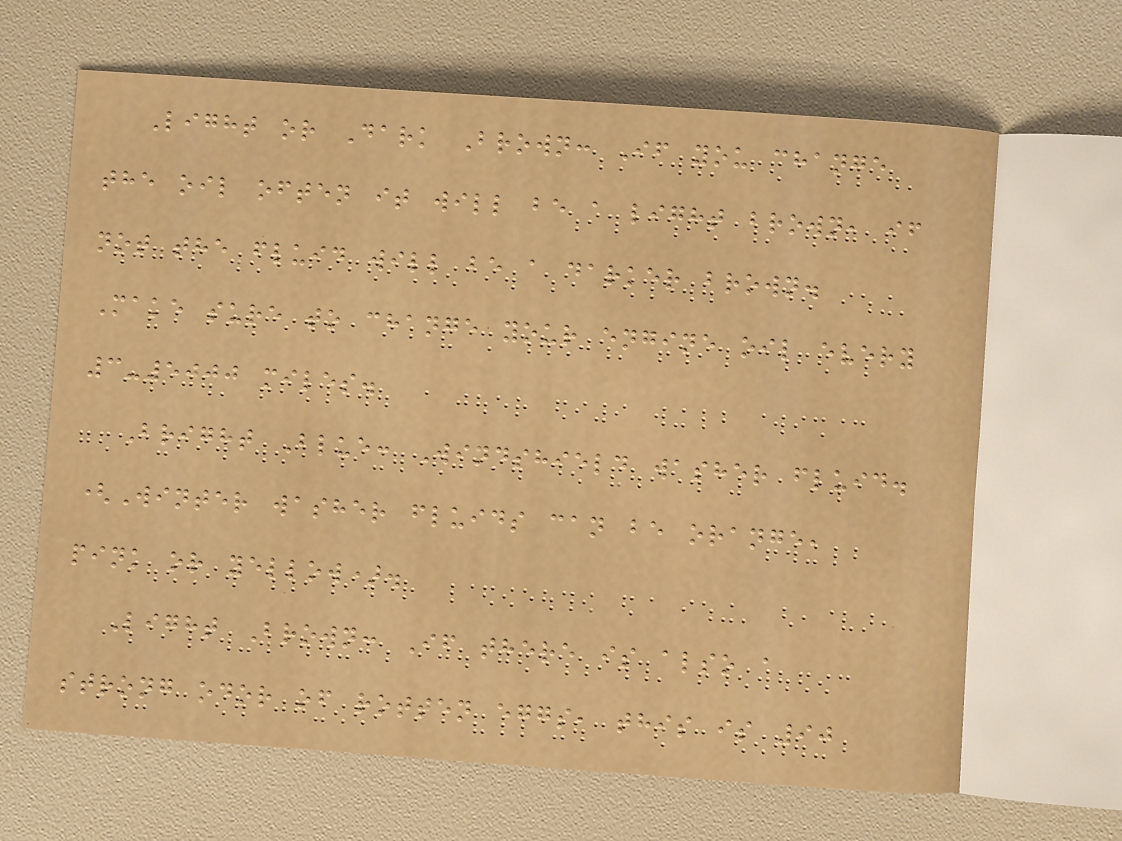Light or Dark Brown: If you change
the oil often it will be a light brown, if
not the fluid will be a darker brown.
Make sure to change your engine oil every
3-5000 miles.
Bright Blue: Windshield washer fluid.
(Winter washer fluids can be orange,
pink or yellow).
Light Brown: If there is also a
strong odor of rotten eggs, this is 90
